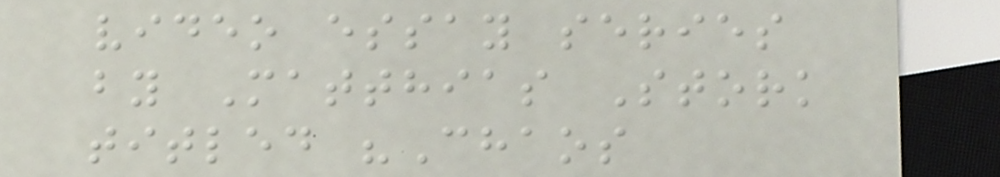video essay series
by Matthias Stork
titled "Chaos
